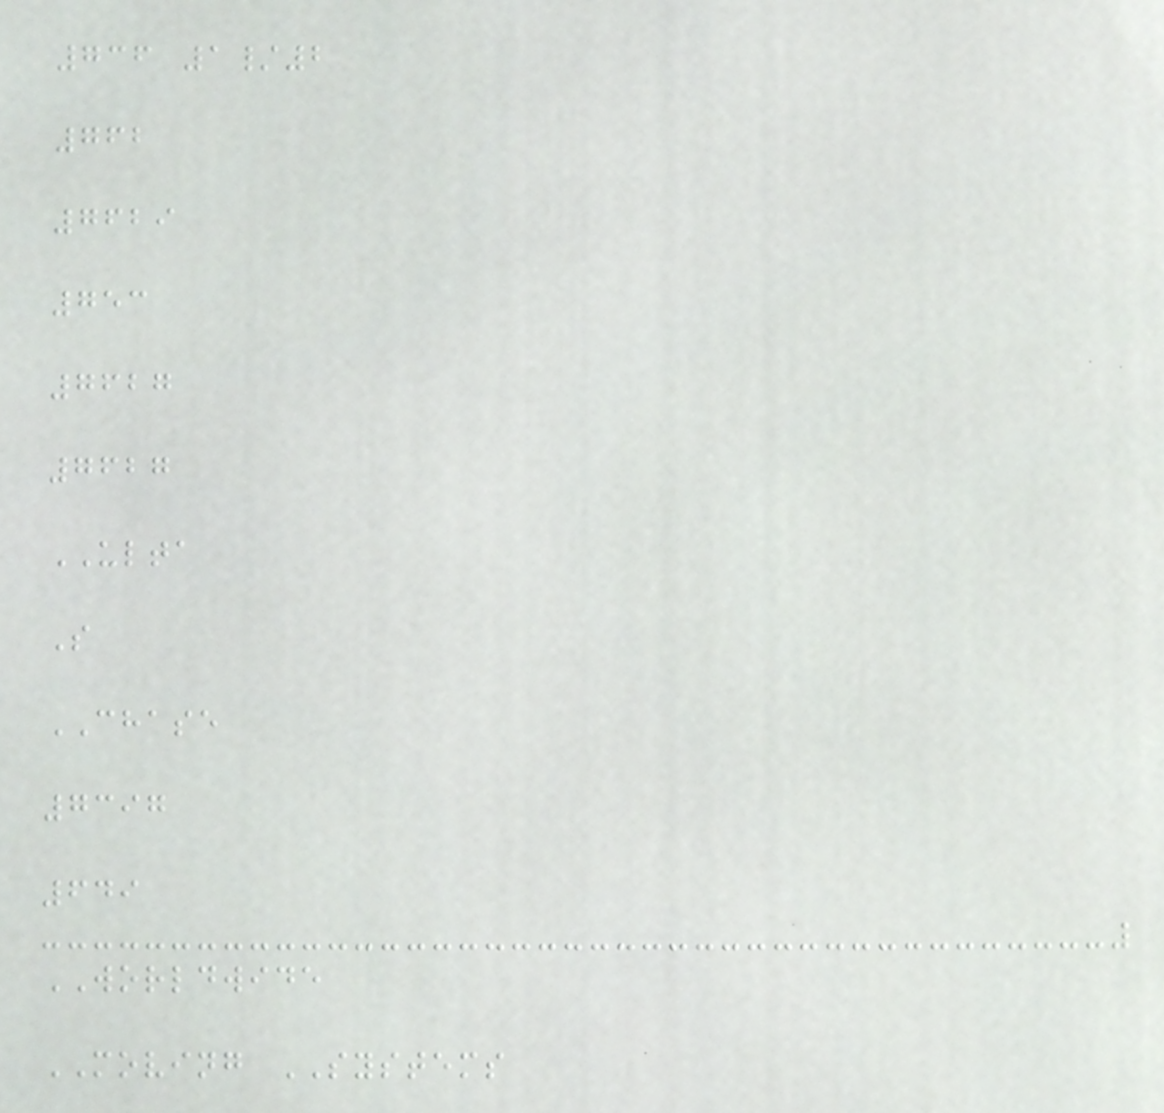736 1/2
762
7629
753
7627
7627
ULTA
S
CHASE
7397
649
WORLDWIDE
MOVING SYSTEMS
